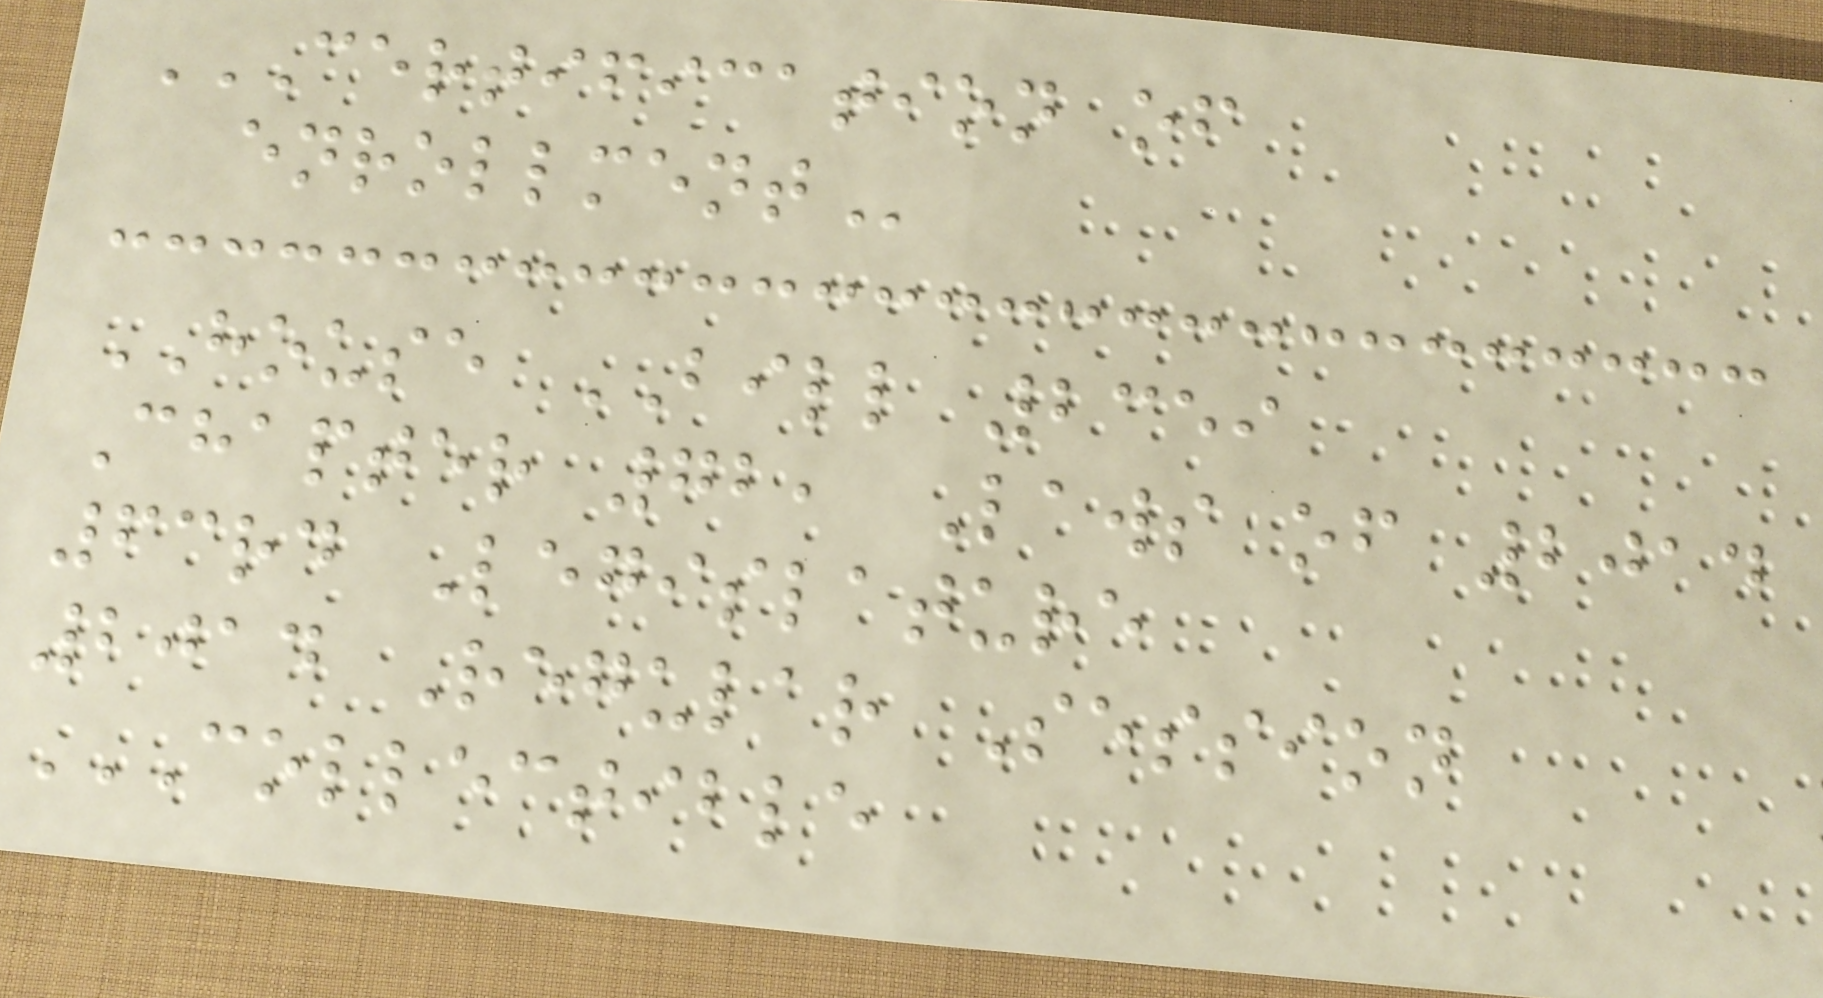CERTIFICATION OF
ENROLLMENT
HOUSE BILL 2359
Chapter 72, Laws of 2014
63rd Legislature
2014 Regular Session
COLLECTIBLE
